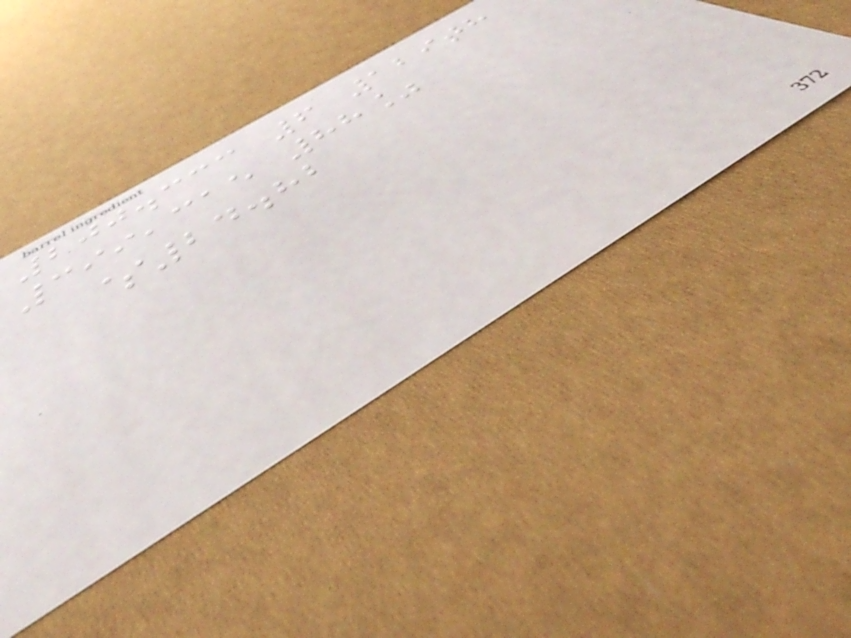200.333 6 129th
399,315 88%
$24.82
